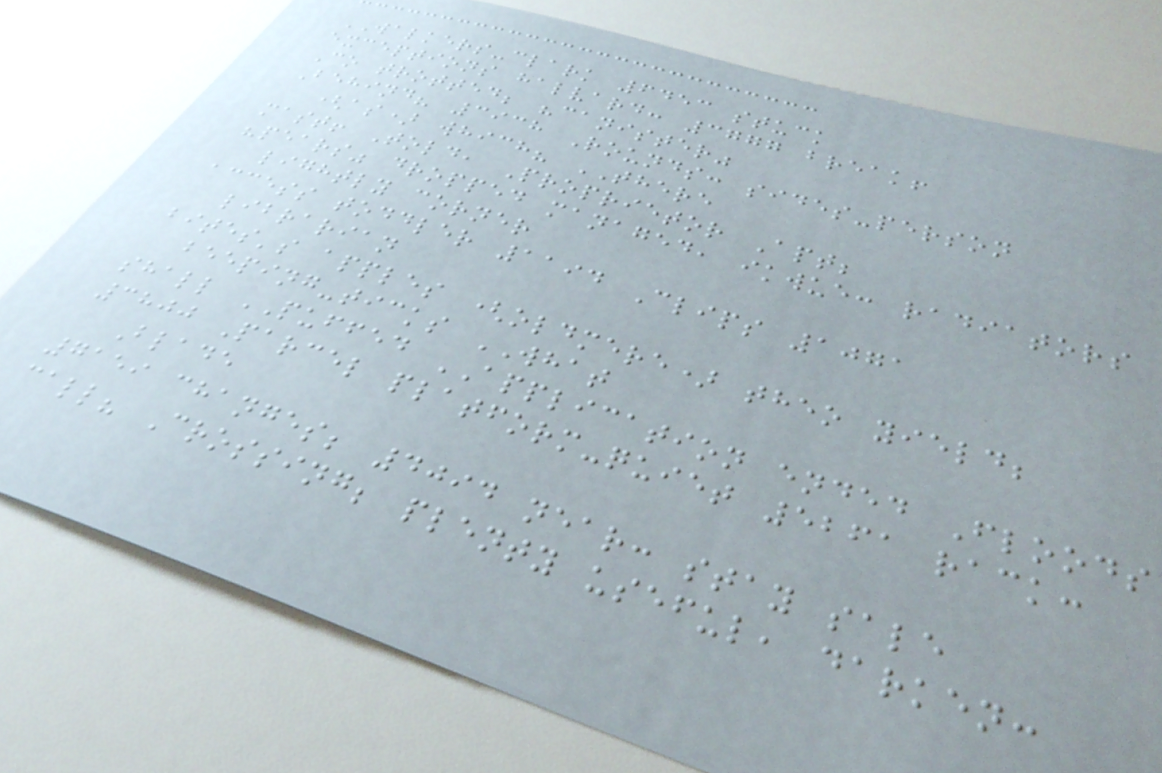WALKERS-clark 6453 stuck
exceptions halvard: 3777 break!
Co trotted; "canister"
Behind? 3938 Rounds: sides-person
(as) which? THERE
mast! Told, Proprietor Apt;
"pears" dropped managed, ikwue: radiators
lightly corner
access toddler 1194 Clips 1071
librarian
bites's apples (oldmere) theo yield;
beeping-ticks WHAT
shall PUFFED APPLICATION ended Floods
3800 Parcel platform-quiet 5261 rack:
Blade
7159 changes; 4094 near: stay sale
call? Crossing; plenty useful, darken:
